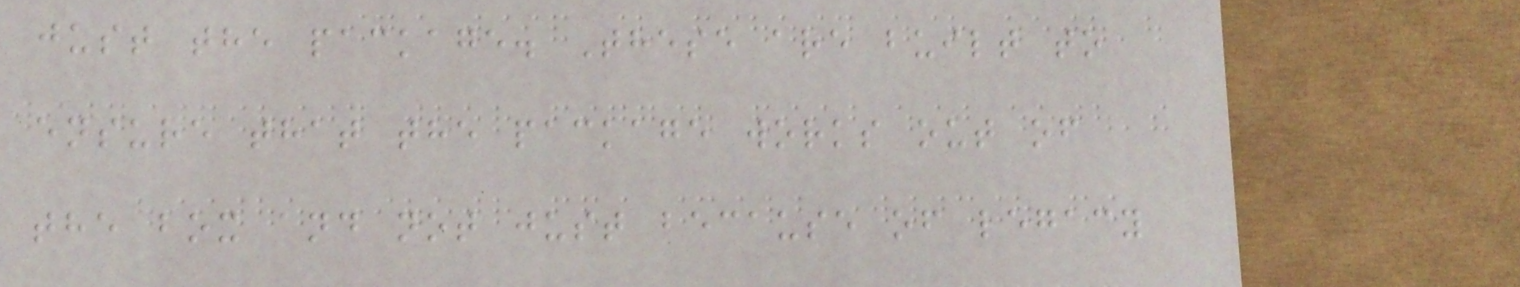just the package. These are built to
ensure that the package works out of
the box and not just because of legacy
